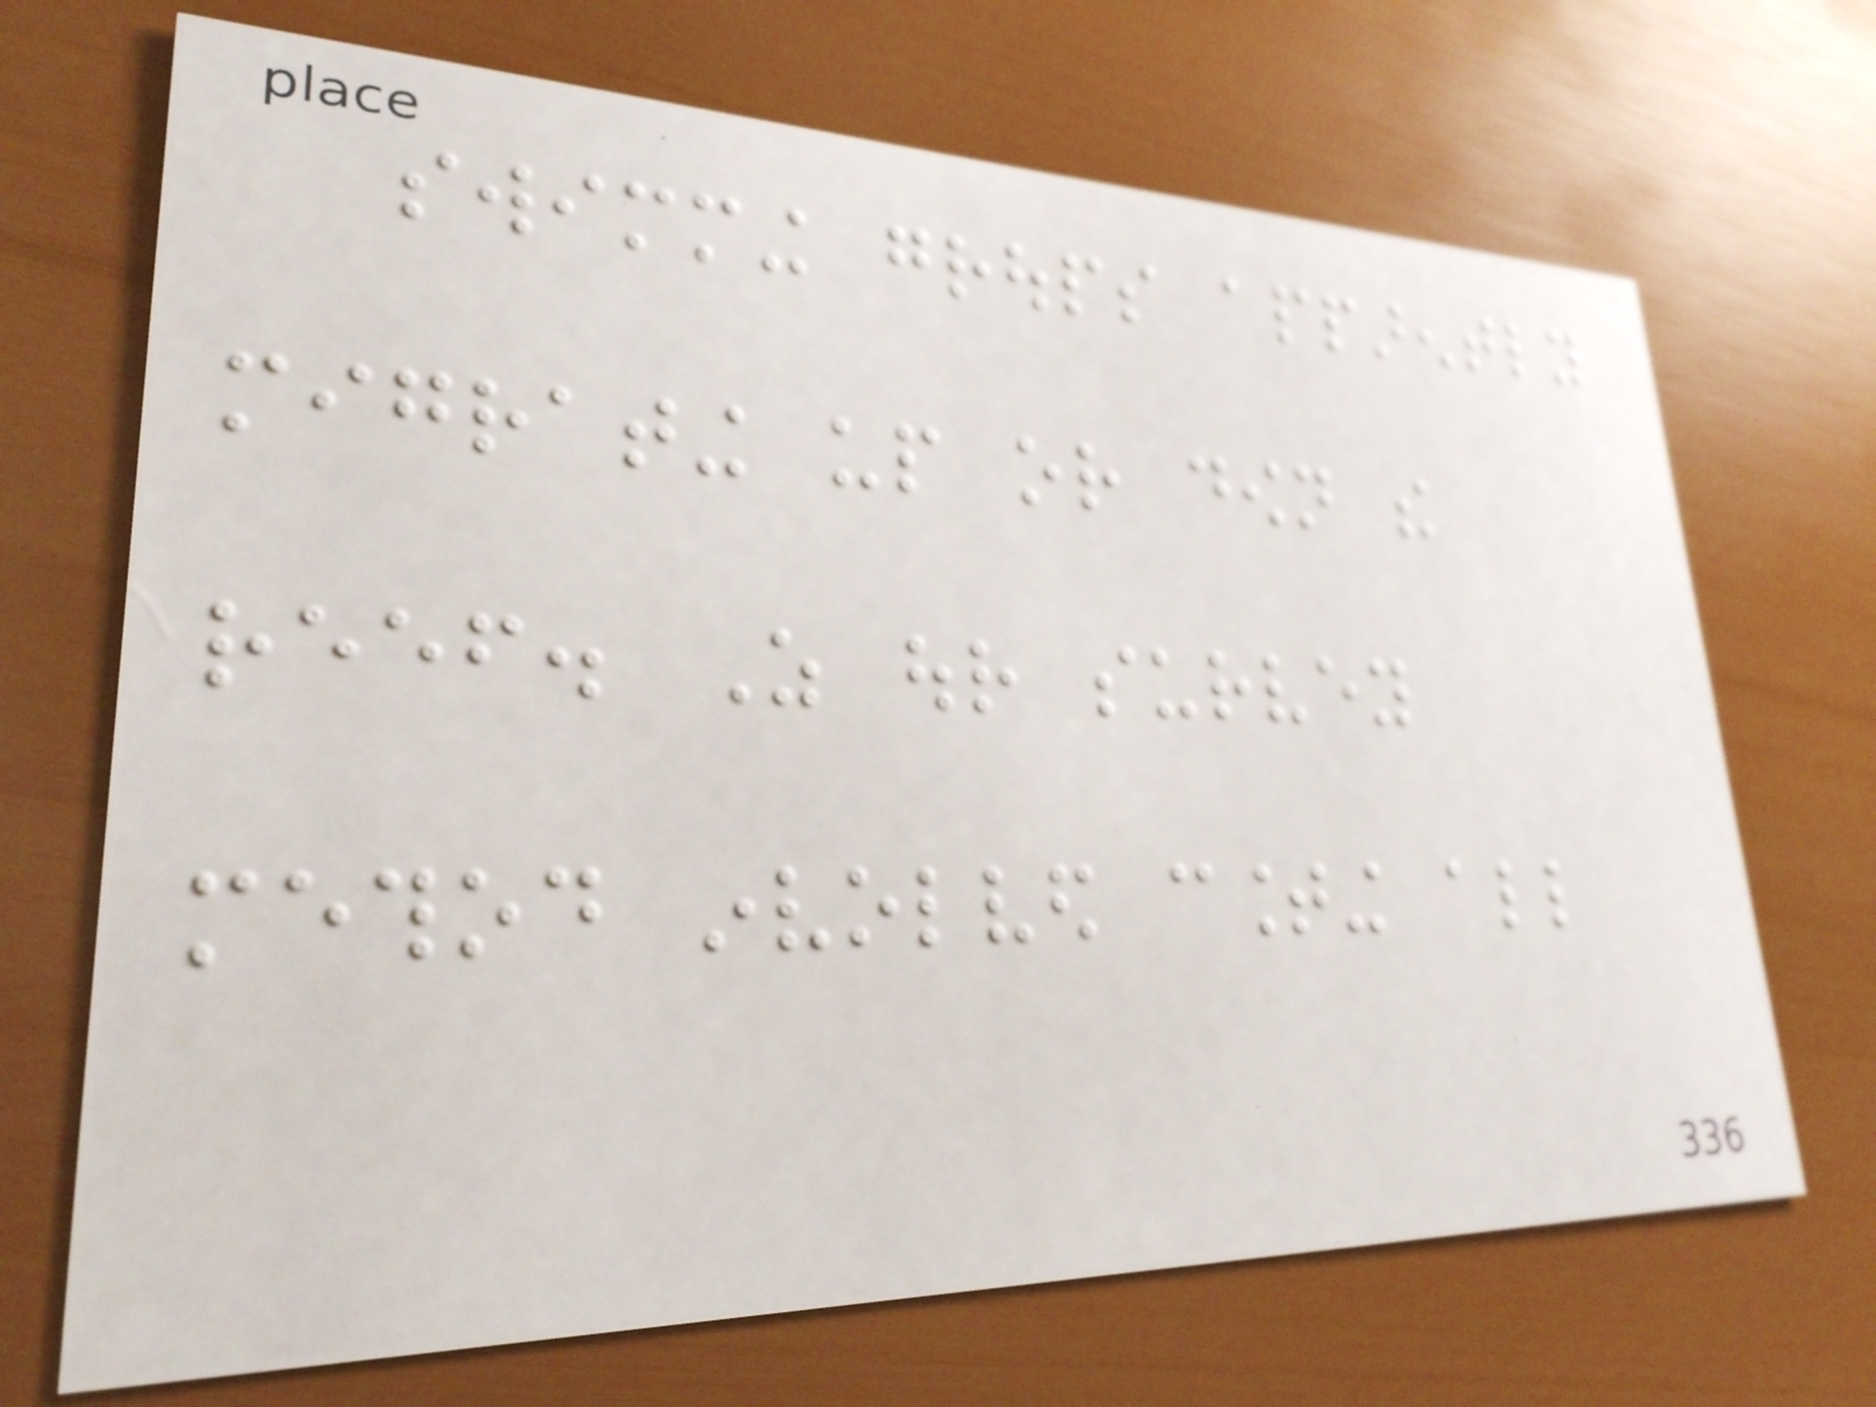swimming groups apparently
migrating up or down the
reef. As our survey
method involved counting all
